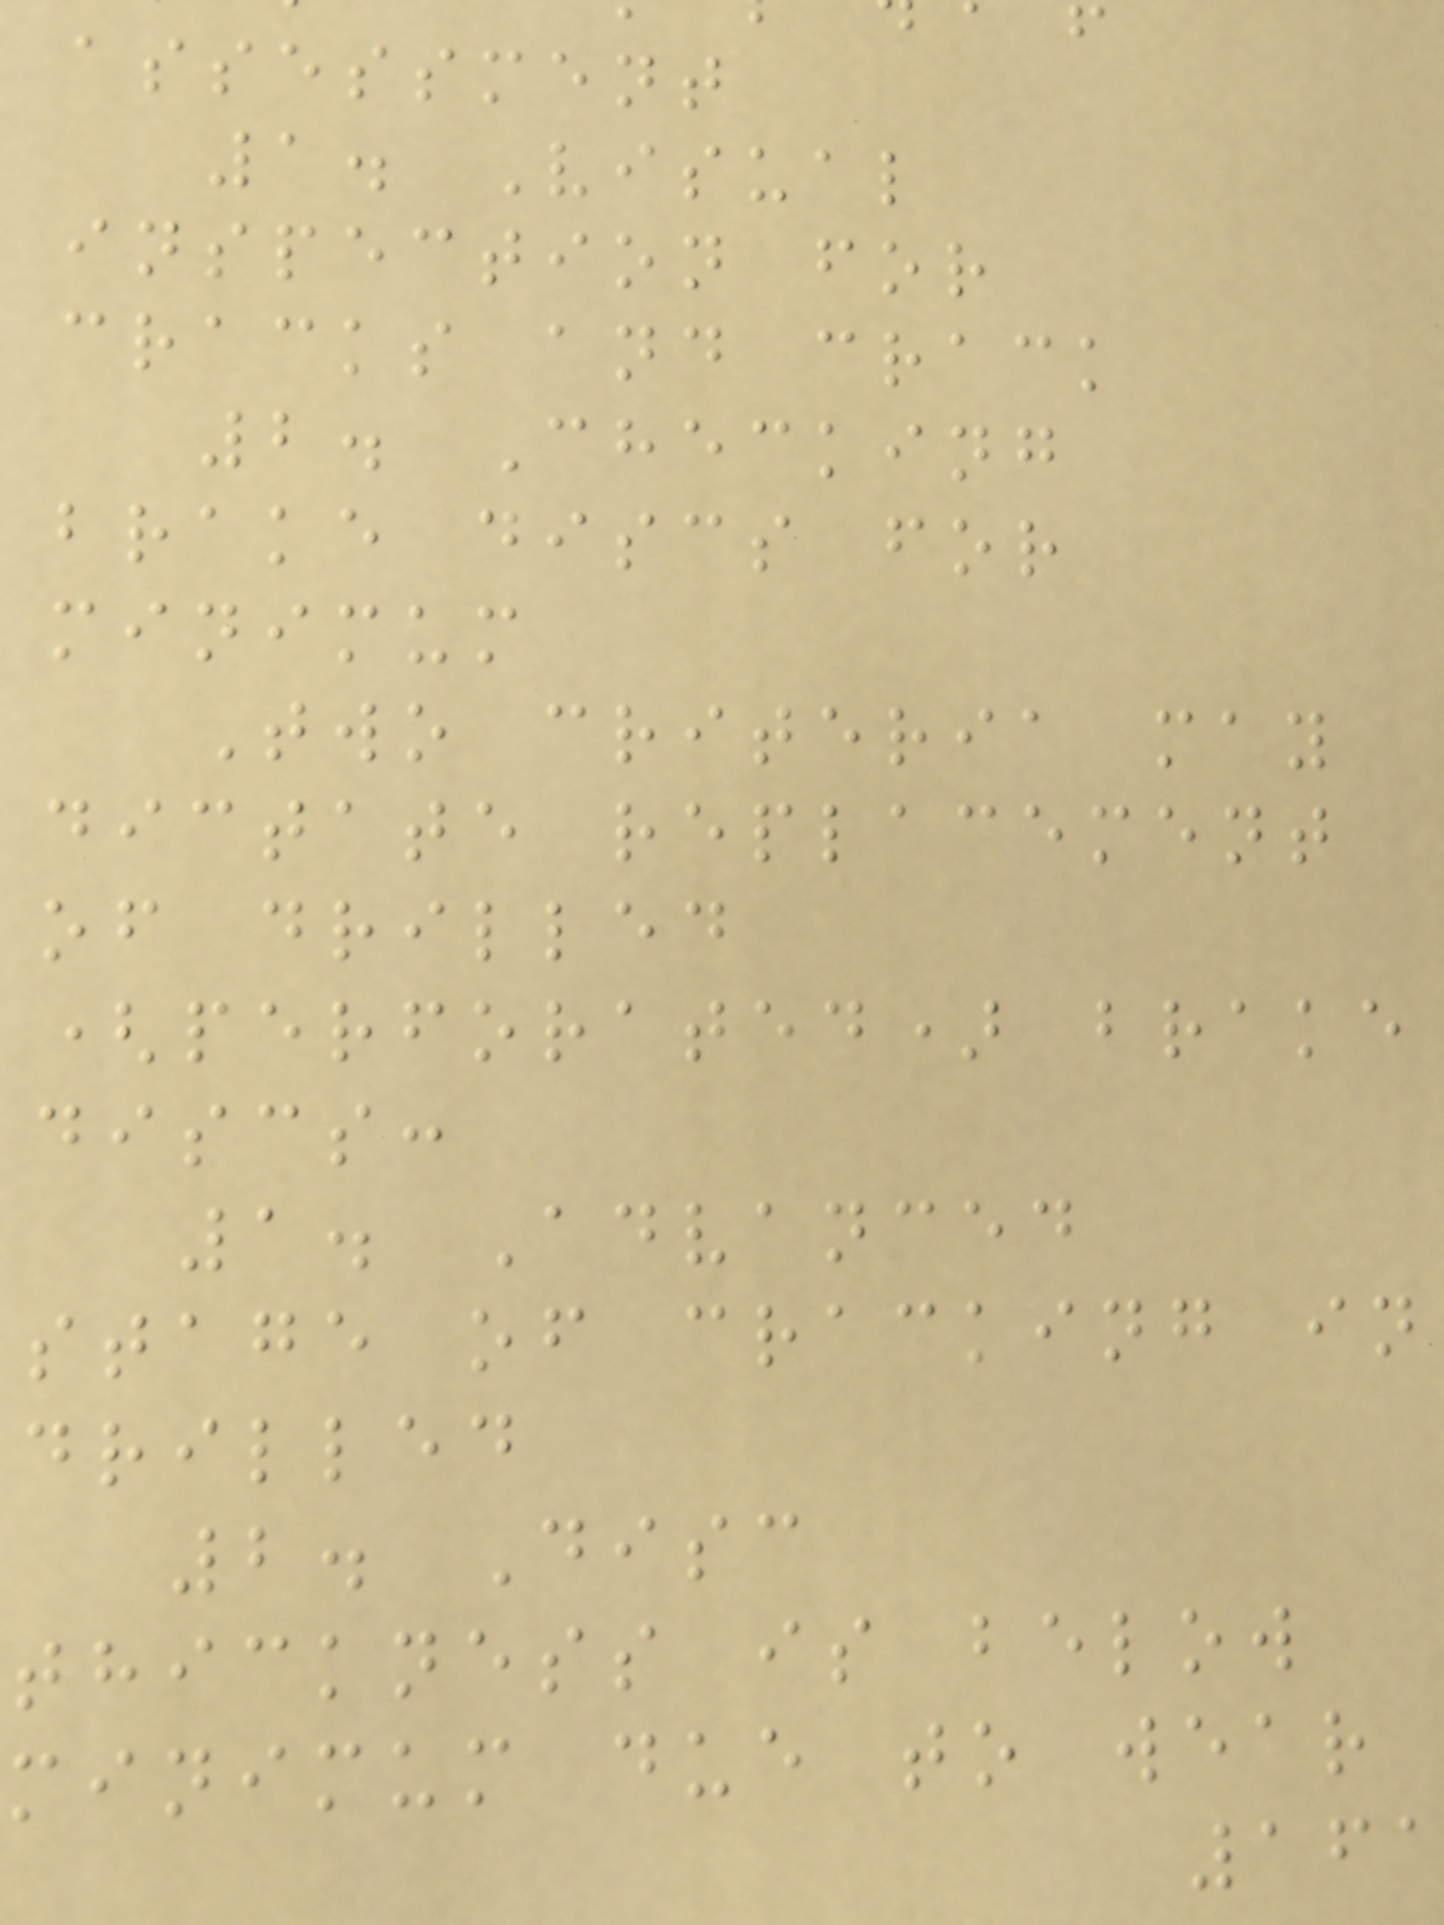assessment
1. Visual
inspection for
cracks and crack
2. Checking
brake discs for
minimum
Two criteria may
dictate replacement
of drilled
(perforated) brake
discs:
1. Advanced
stage of cracking in
drilled
2. Disc
thickness is below
minimum due to wear
161
